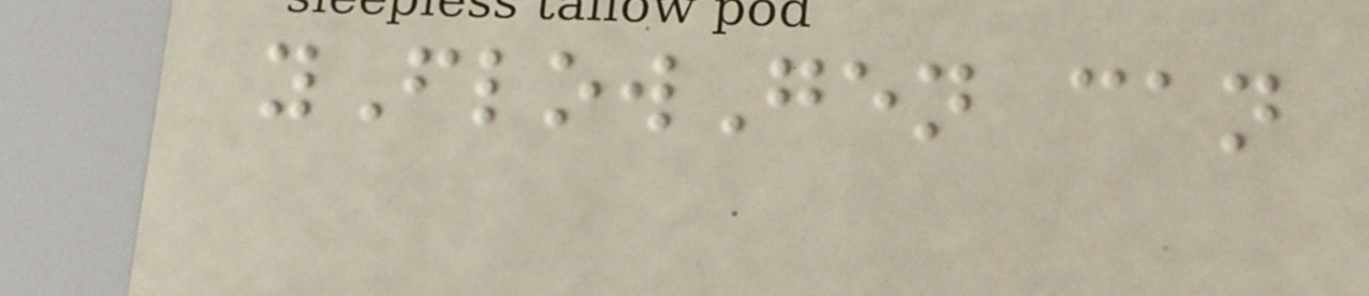yFlowGen can
